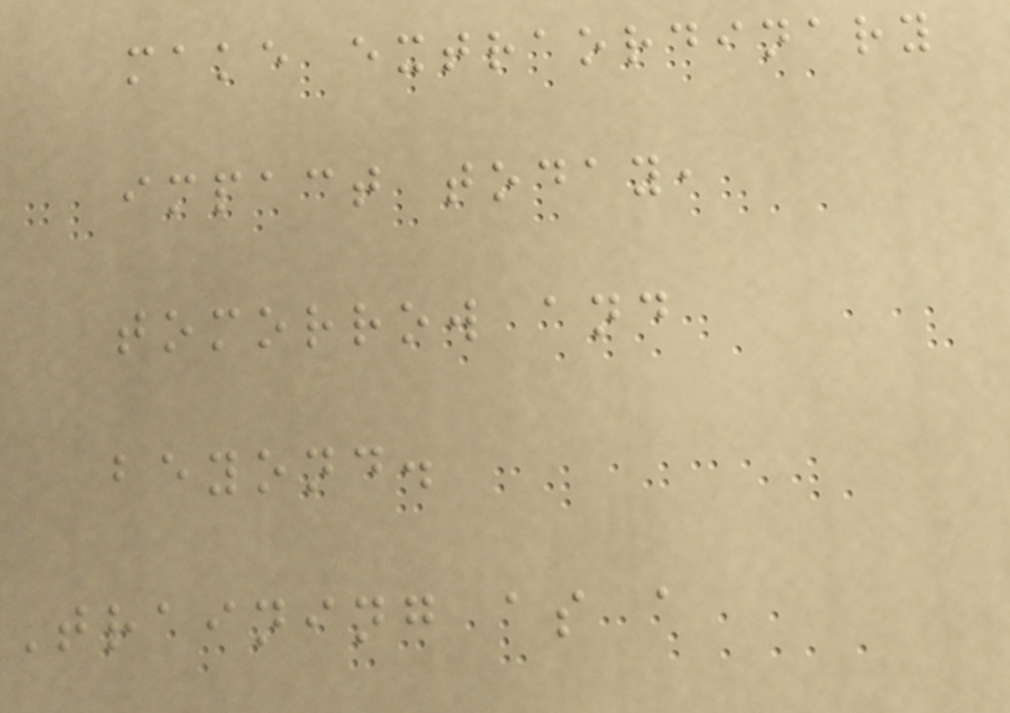make extraordinary
impact today,
tomorrow and
beyond.
Training as a
